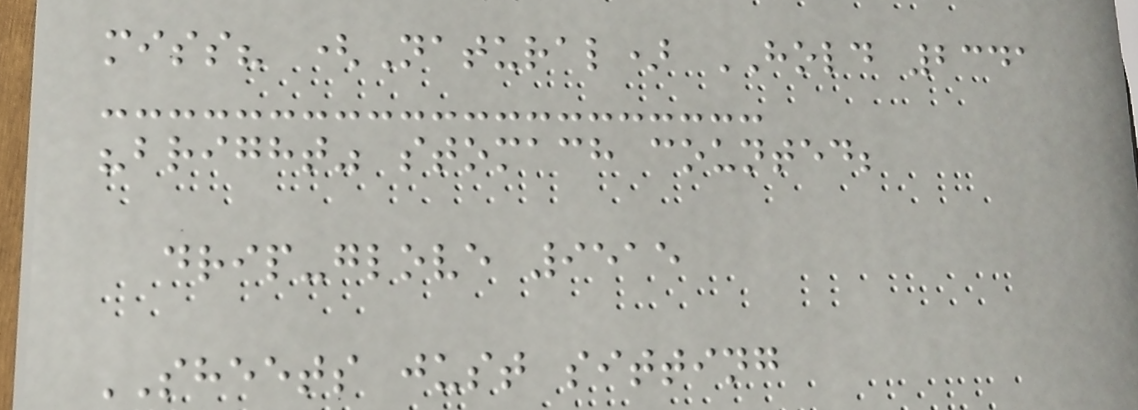miss? (Natural) HOLD 2341
"bright" stomach counted;
drip-glove 9515
SHEETS just sitting
